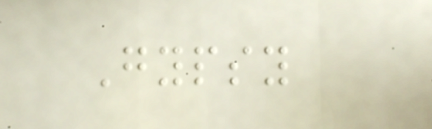Gypsy
